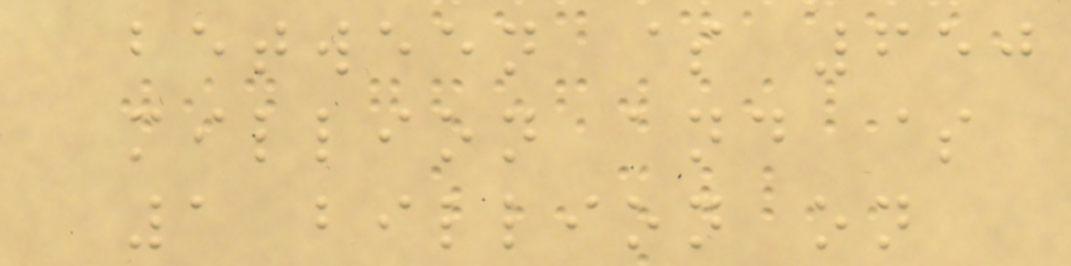between $ 650
million and $
1 billion on
